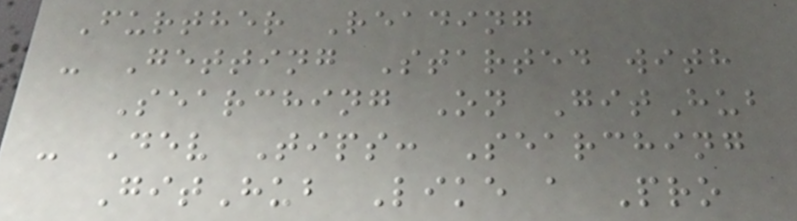Further Reading
- Getting Started with
Searching On GitHub
- Dev Tips: Searching
GitHub Like a Pro
